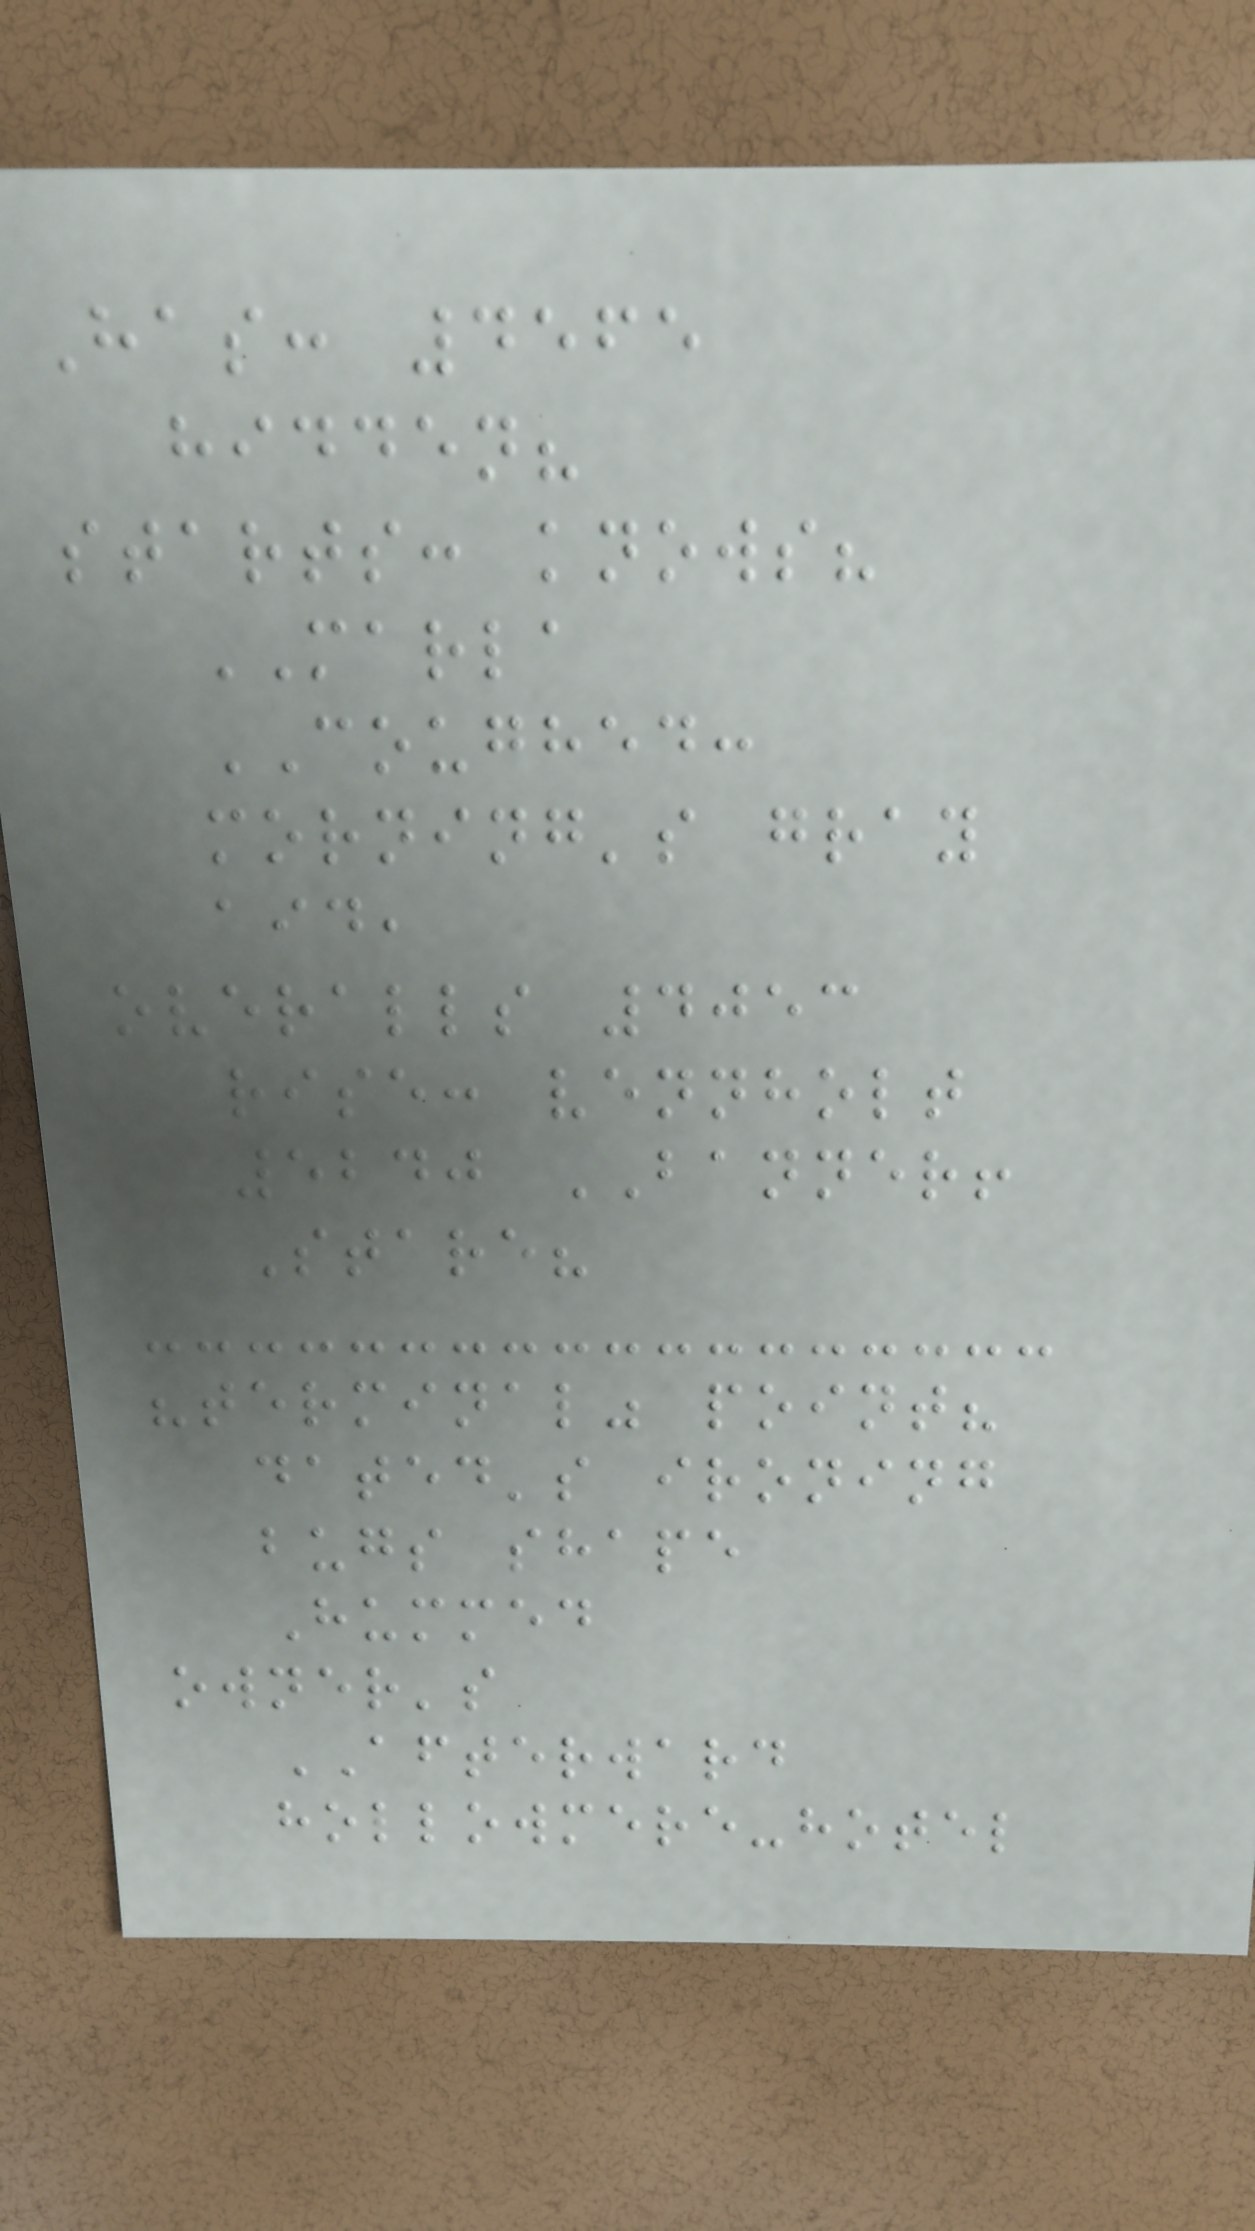Has: 4565
hidden?
starts: knows?
MARLA
COUGHED:
morning's gray
aid,
overalls 4053
rise: vennholt
5240 BANNER!
Stare?
"terminal" point?
dated's ironing
bugs shape
Hummed
owner's
AFTERWARD
hollowmere-hotel
